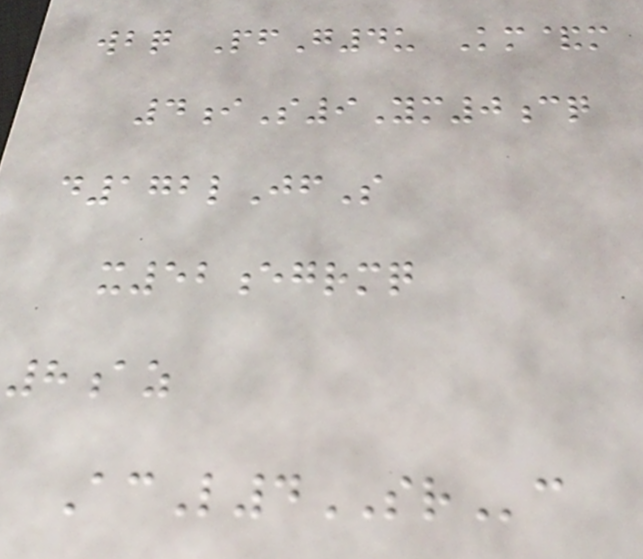wbq PfG4u Km&m
4iS9Ym0cq
d172lJfS
x52egrmq
8az
AcL4SRc
